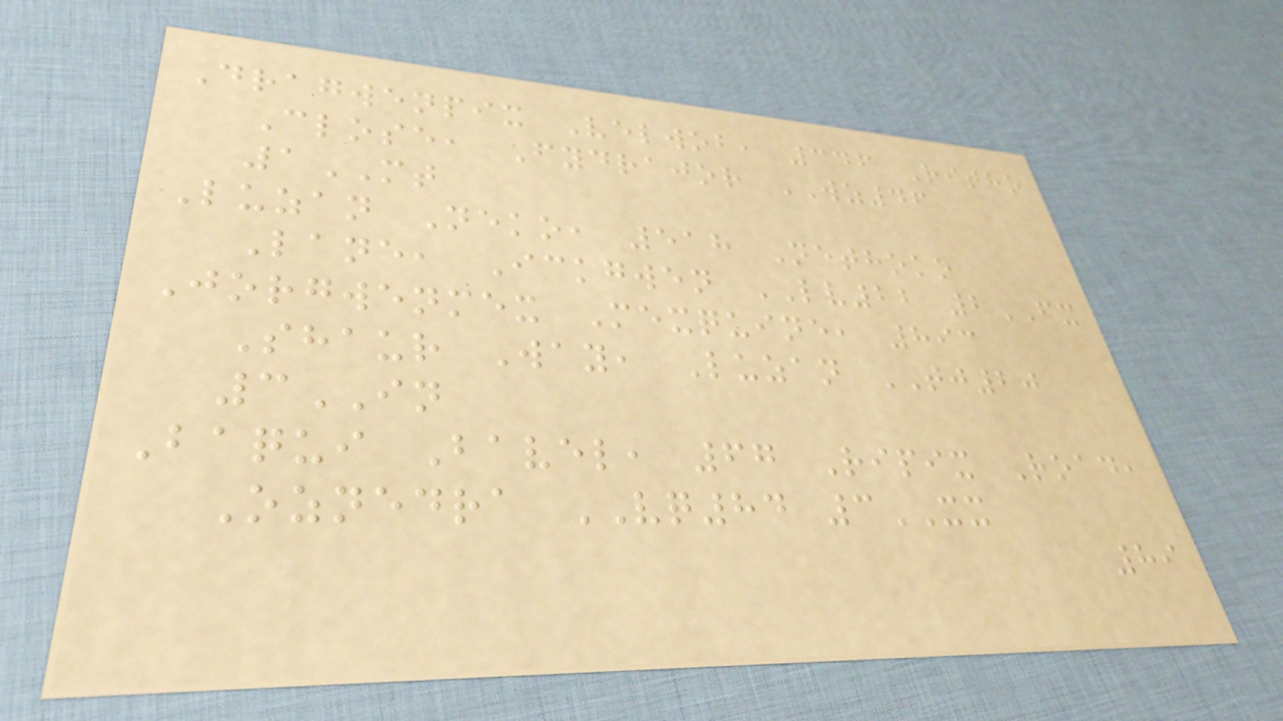Dragwenpix Velwob, 346 Ritho
Close, Fydrajor WZ46
1MT
Luzan Neko, 518 Nethoko
Lane, Ickgwen LV22 2FX
Jorgwenmex Mexquine, 893
Shaur Way, Luzan TJ20
3IN
Baqui Bavel, 67 Ripix Road,
Oznedra VQ84 3XX
89
